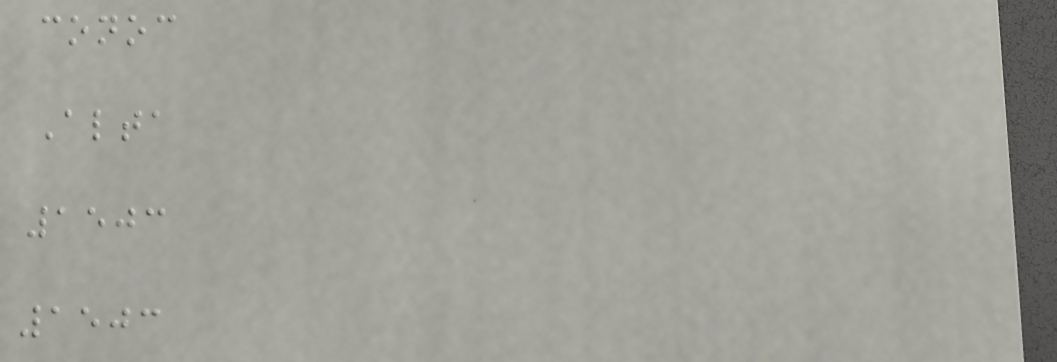conoc
Alta
1503
1503
